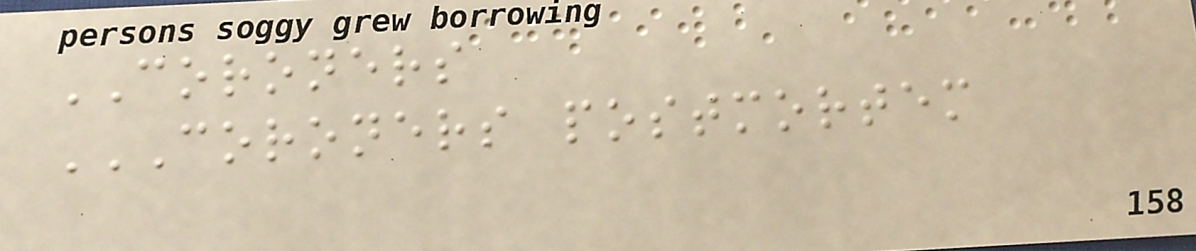CORONERS
CORONERS POSTMORTEM
